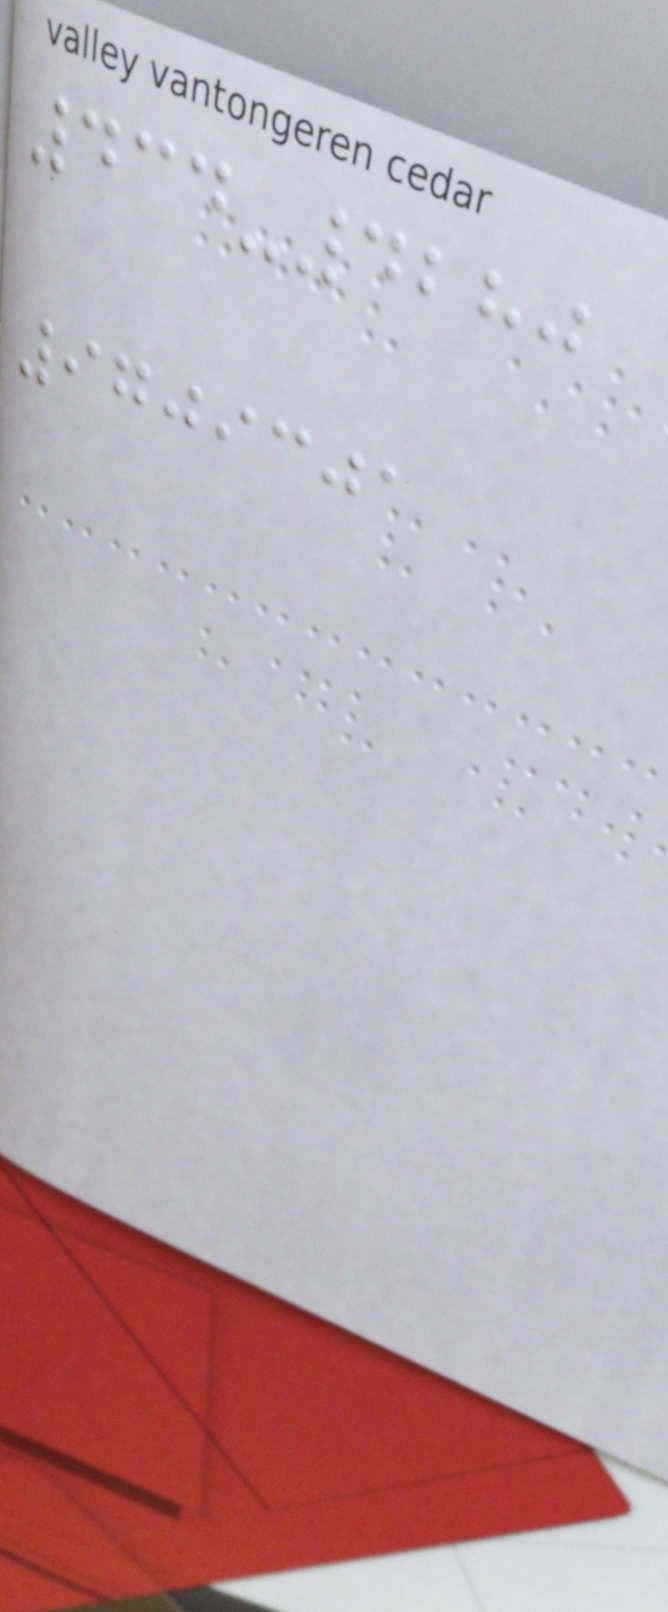434-4280
9709301
